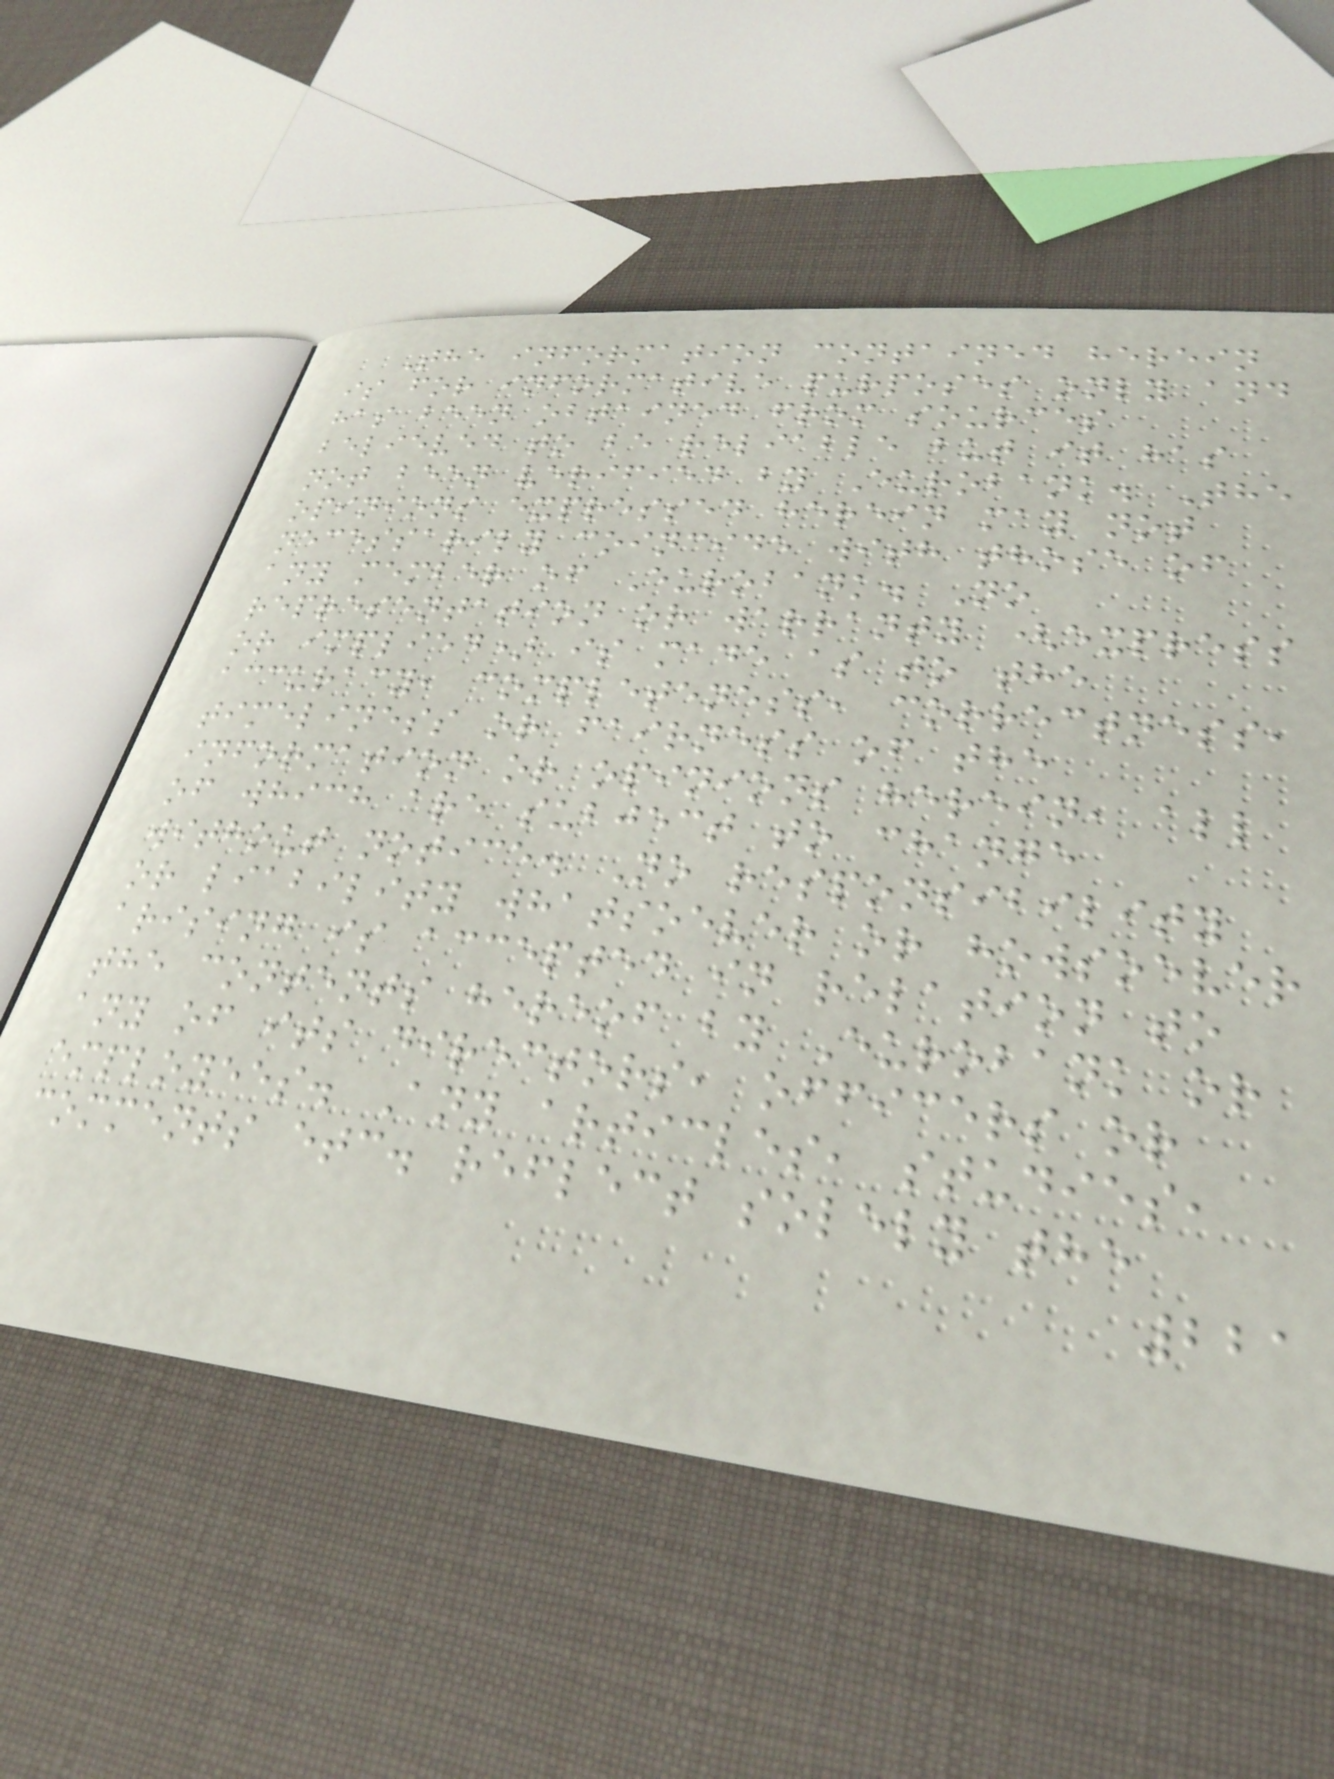The information contained herein
is for informative purposes only and
has been obtained from sources
believed to be reliable but it has
not been verified by Eurobank. The
opinions expressed herein may not
necessarily coincide with those of
any member of Eurobank. No
representation or warranty (express
or implied) is made as to the
accuracy, completeness, correctness,
timeliness or fairness of the
information or opinions herein, all
of which are subject to change
without notice. No responsibility
or liability whatsoever or howsoever
arising is accepted in relation to
the contents hereof by Eurobank or
any of its directors, officers or
employees. Any articles, studies,
comments etc. reflect solely the
221
